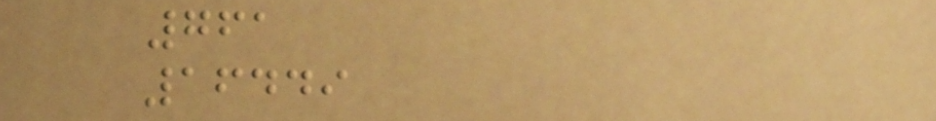761
16449
